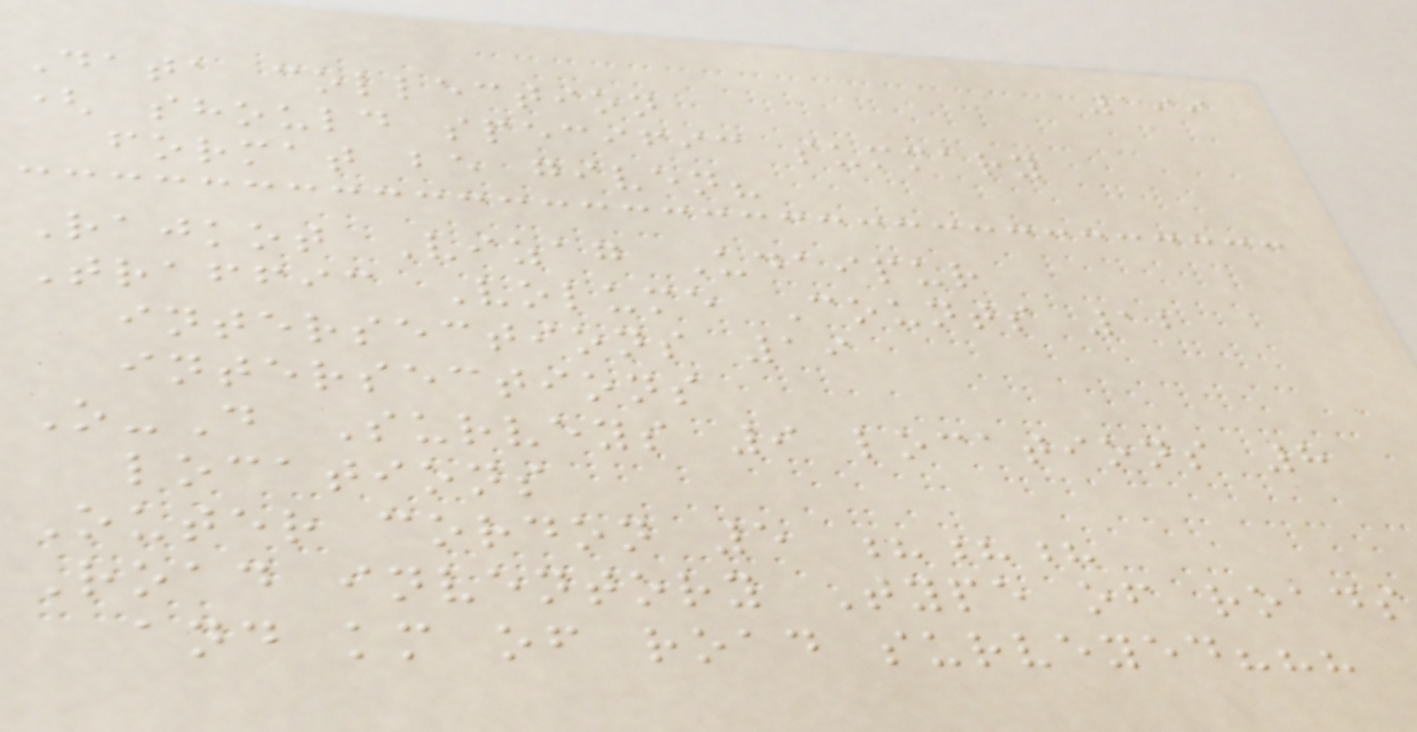199
Data collection
( should specific summary
format be given?
Rajkot Vizag Udaipur
Traffic Volume Counts 12
intersections 19
intersections
O-D Surveys 9 locations 8
locations
Outer cordon 5 ???
Road inventory Type of roads
and km of road surveyed???
